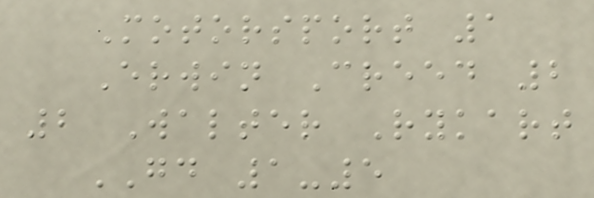Motorsport 1
Erwin Creed 2
2 Walter Rykart
GD 1-5
